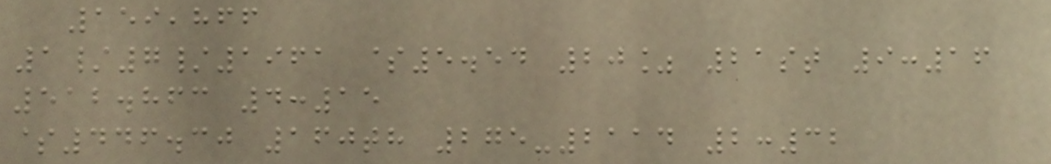159,866
1/7/1961 $5.54 20% 21st 9:16
512.863 4:15
$446.30 160th 275-2114 2:32
